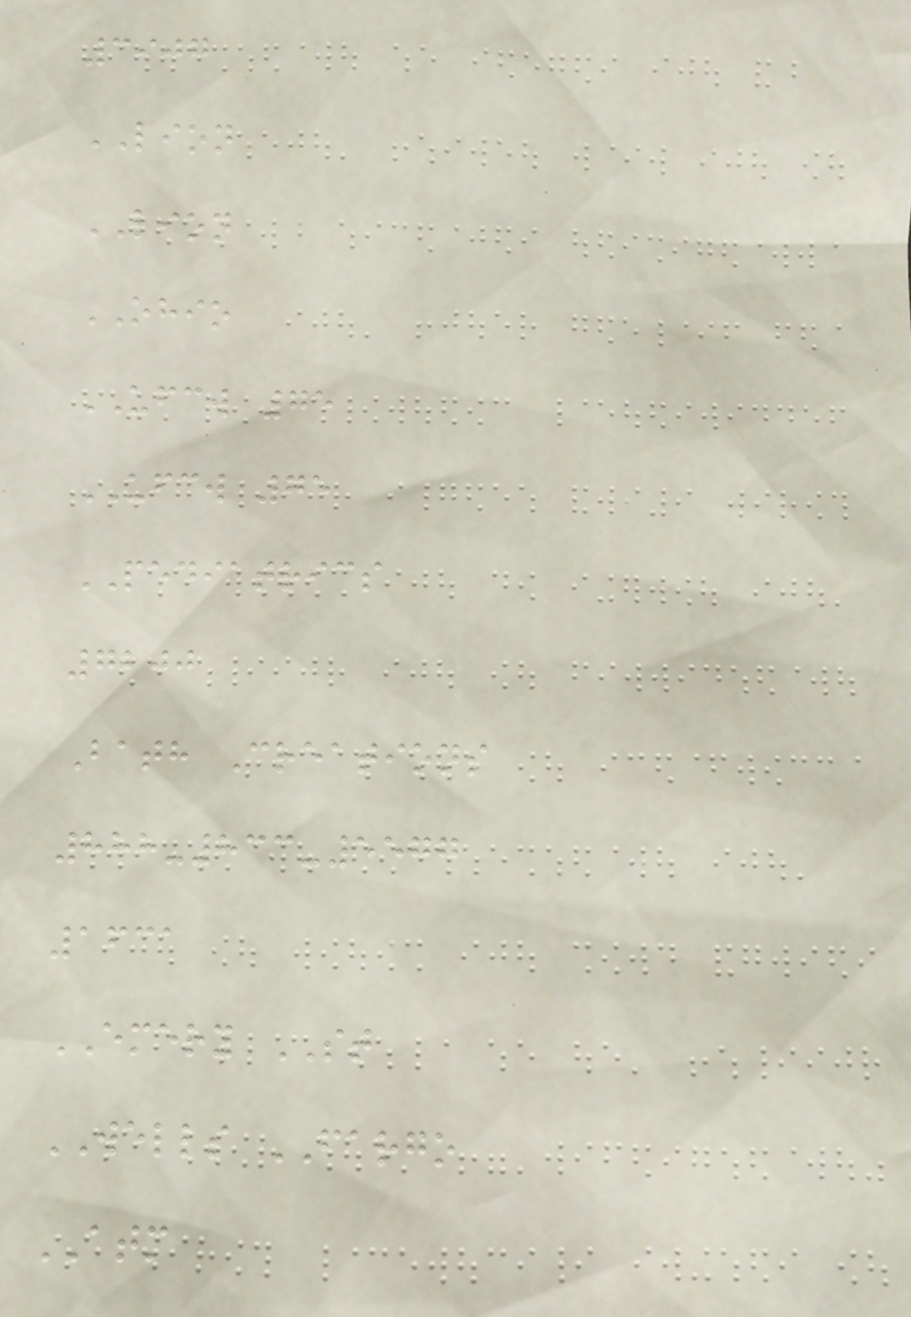3907
LION
LION
OHIO
UFCW 75
UFCW 75
PEDIATRICS
7200
Bath Creations
888-833-5577
1631
EMERY ST
WELLS FARGO
ATM
